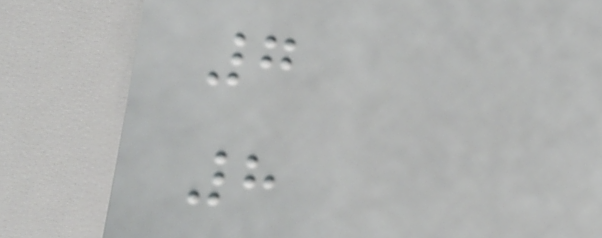7
8
